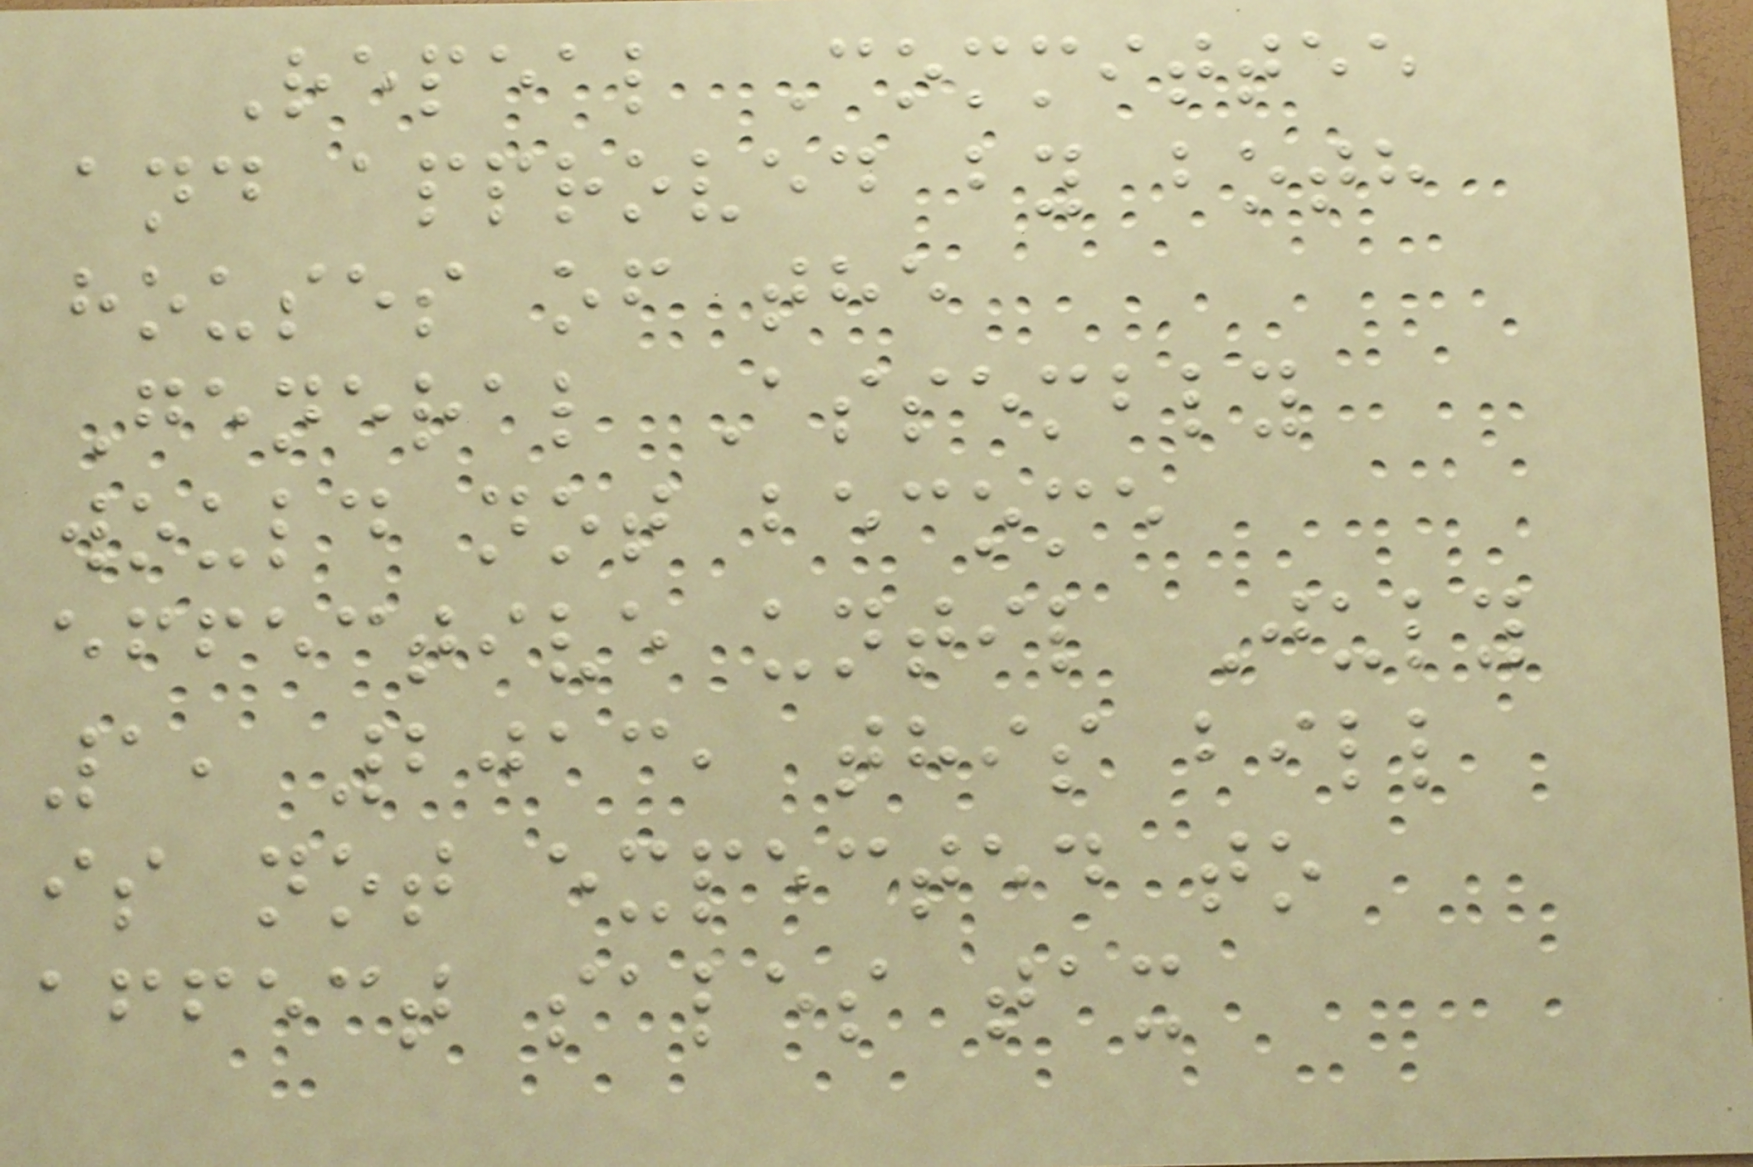Repeal Committee
and approved by both
houses of the
General Assembly
would not become
effective until July
1, 2013, this bill
is not expected to
affect sales tax
